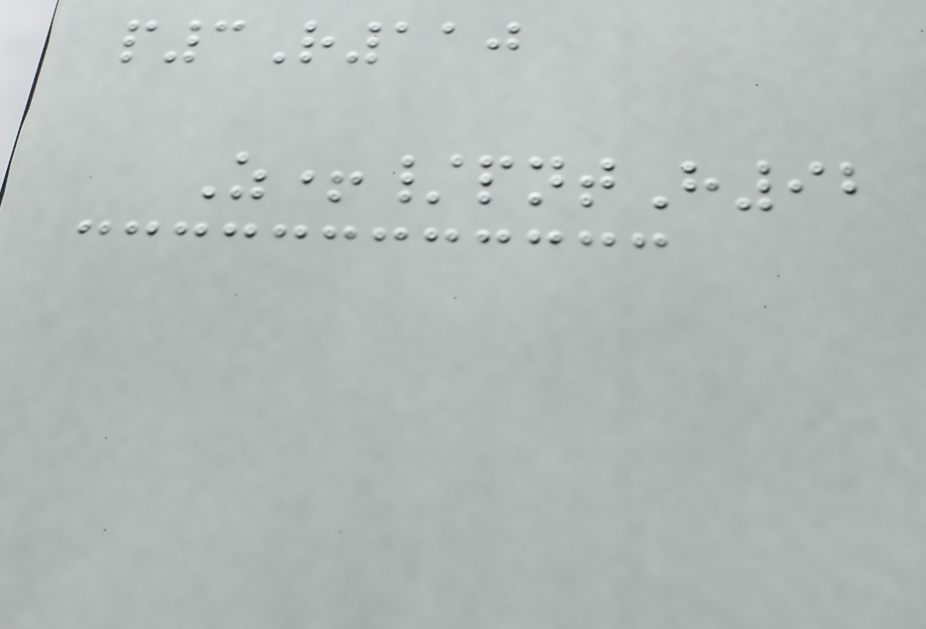p3R110
Z+/pntH92
